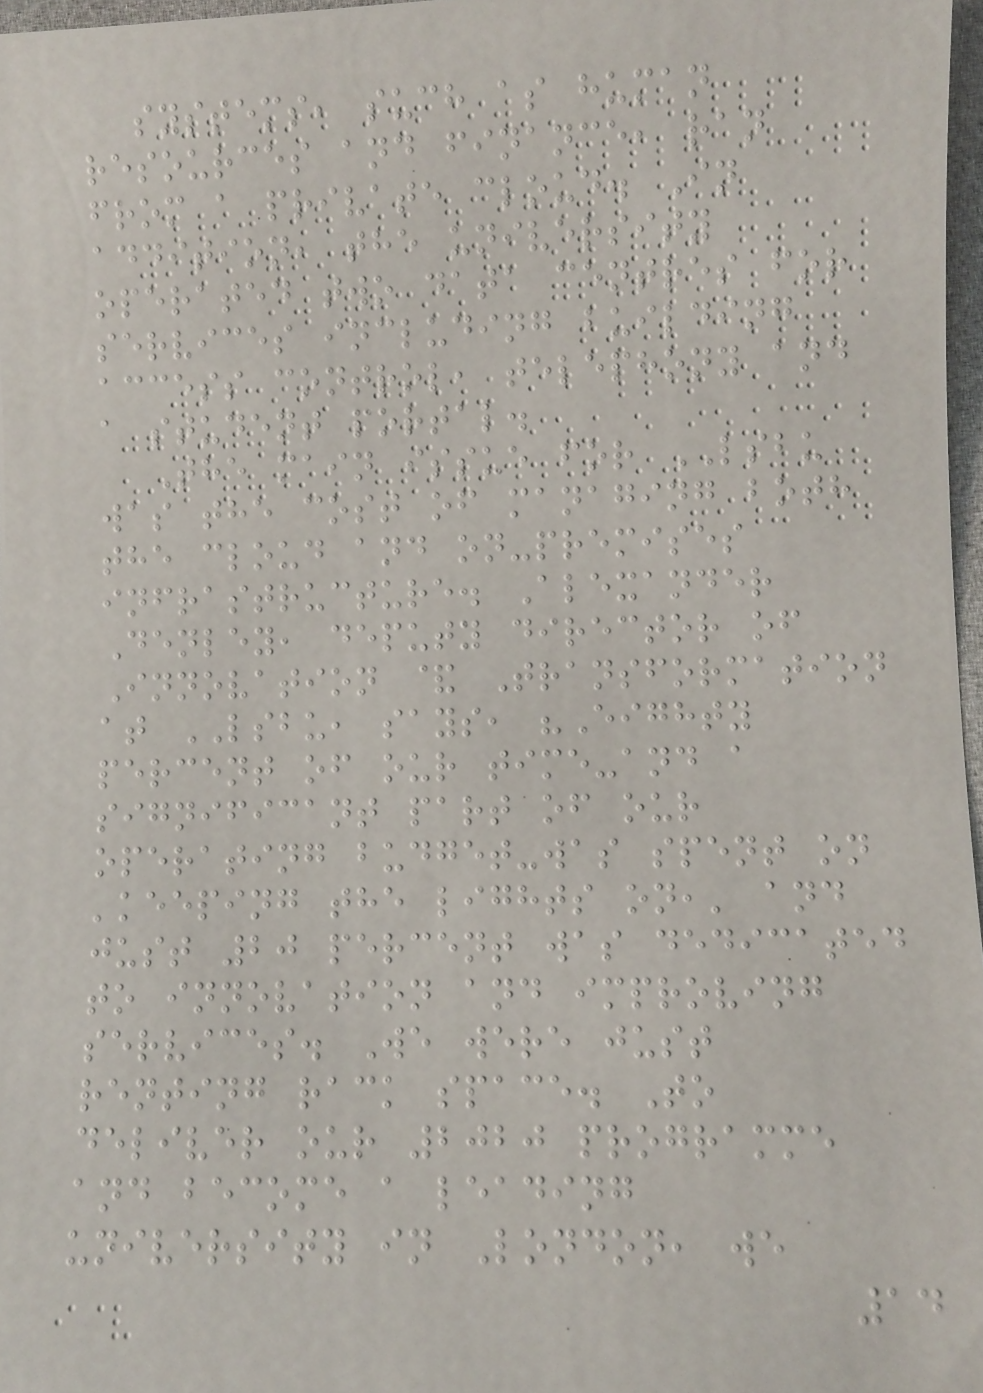systems, such as human
resources and finance, ran
from a private cloud. In
addition, the university
operated two data centres for
services including building
access control, telephony and
a student portal.
The main issue for LSBU
was the cost of managing both
the cloud and on-premises
infrastructure. Alexander
Denley, deputy director of
Innovation & Transformation
at LSBU, says, "Eighty
percent of our time-and a
significant part of our
operating budget-was spent on
'keeping the lights on,' and
just 20 percent was dedicated
to innovation and improving
services. We were just
renting rack space. To
deliver our 2020 programme
and become a leading
university in London, we
14
